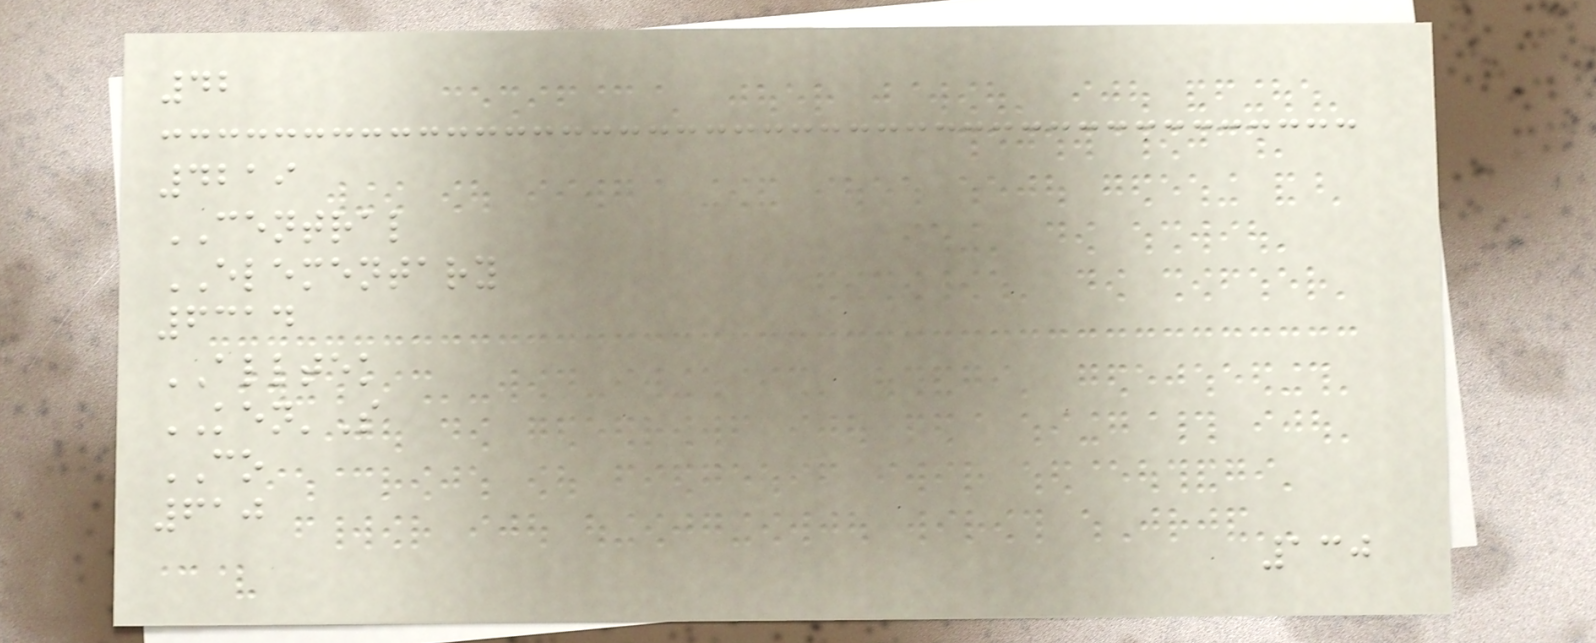42
4219
CENTRAL
ELEMENTARY
6314
ALLTEK
KEN'S
CO
610
130
